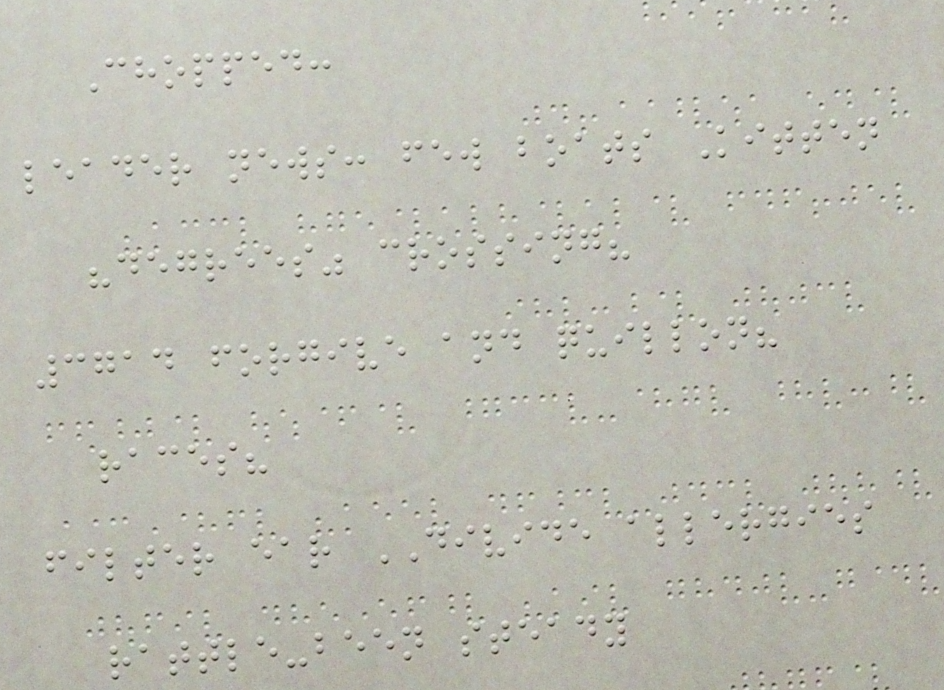Chopped:
leader news: few boats Kitten
"degrees" crossing?
3714 forgive and quillon?
races?
filter ear DIVIDE allergies
rattle-been steady
